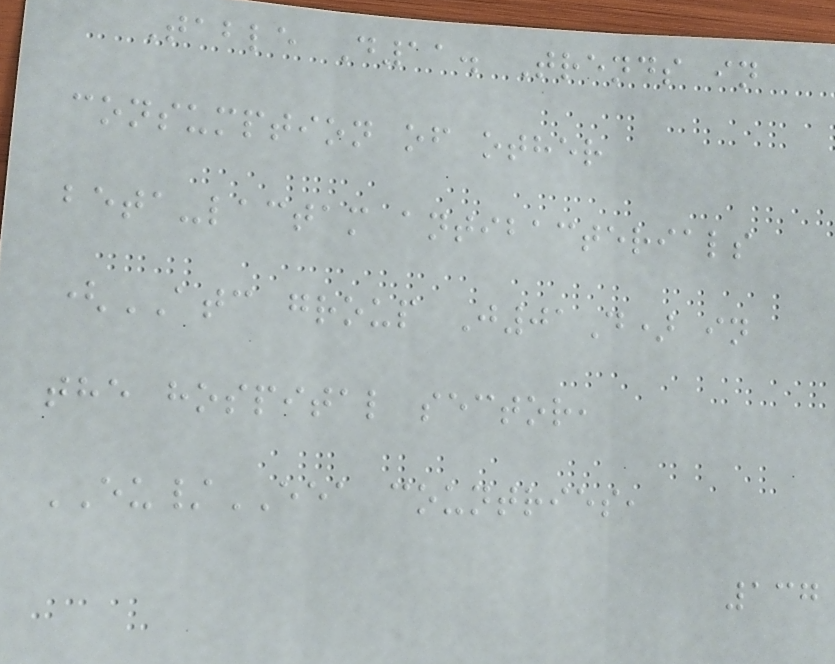Table D11. Trends in
consumption of other
beta-lactam antibacterials
(ATC group J01D) in
the hospital sector,
EU/EEA countries,
137
